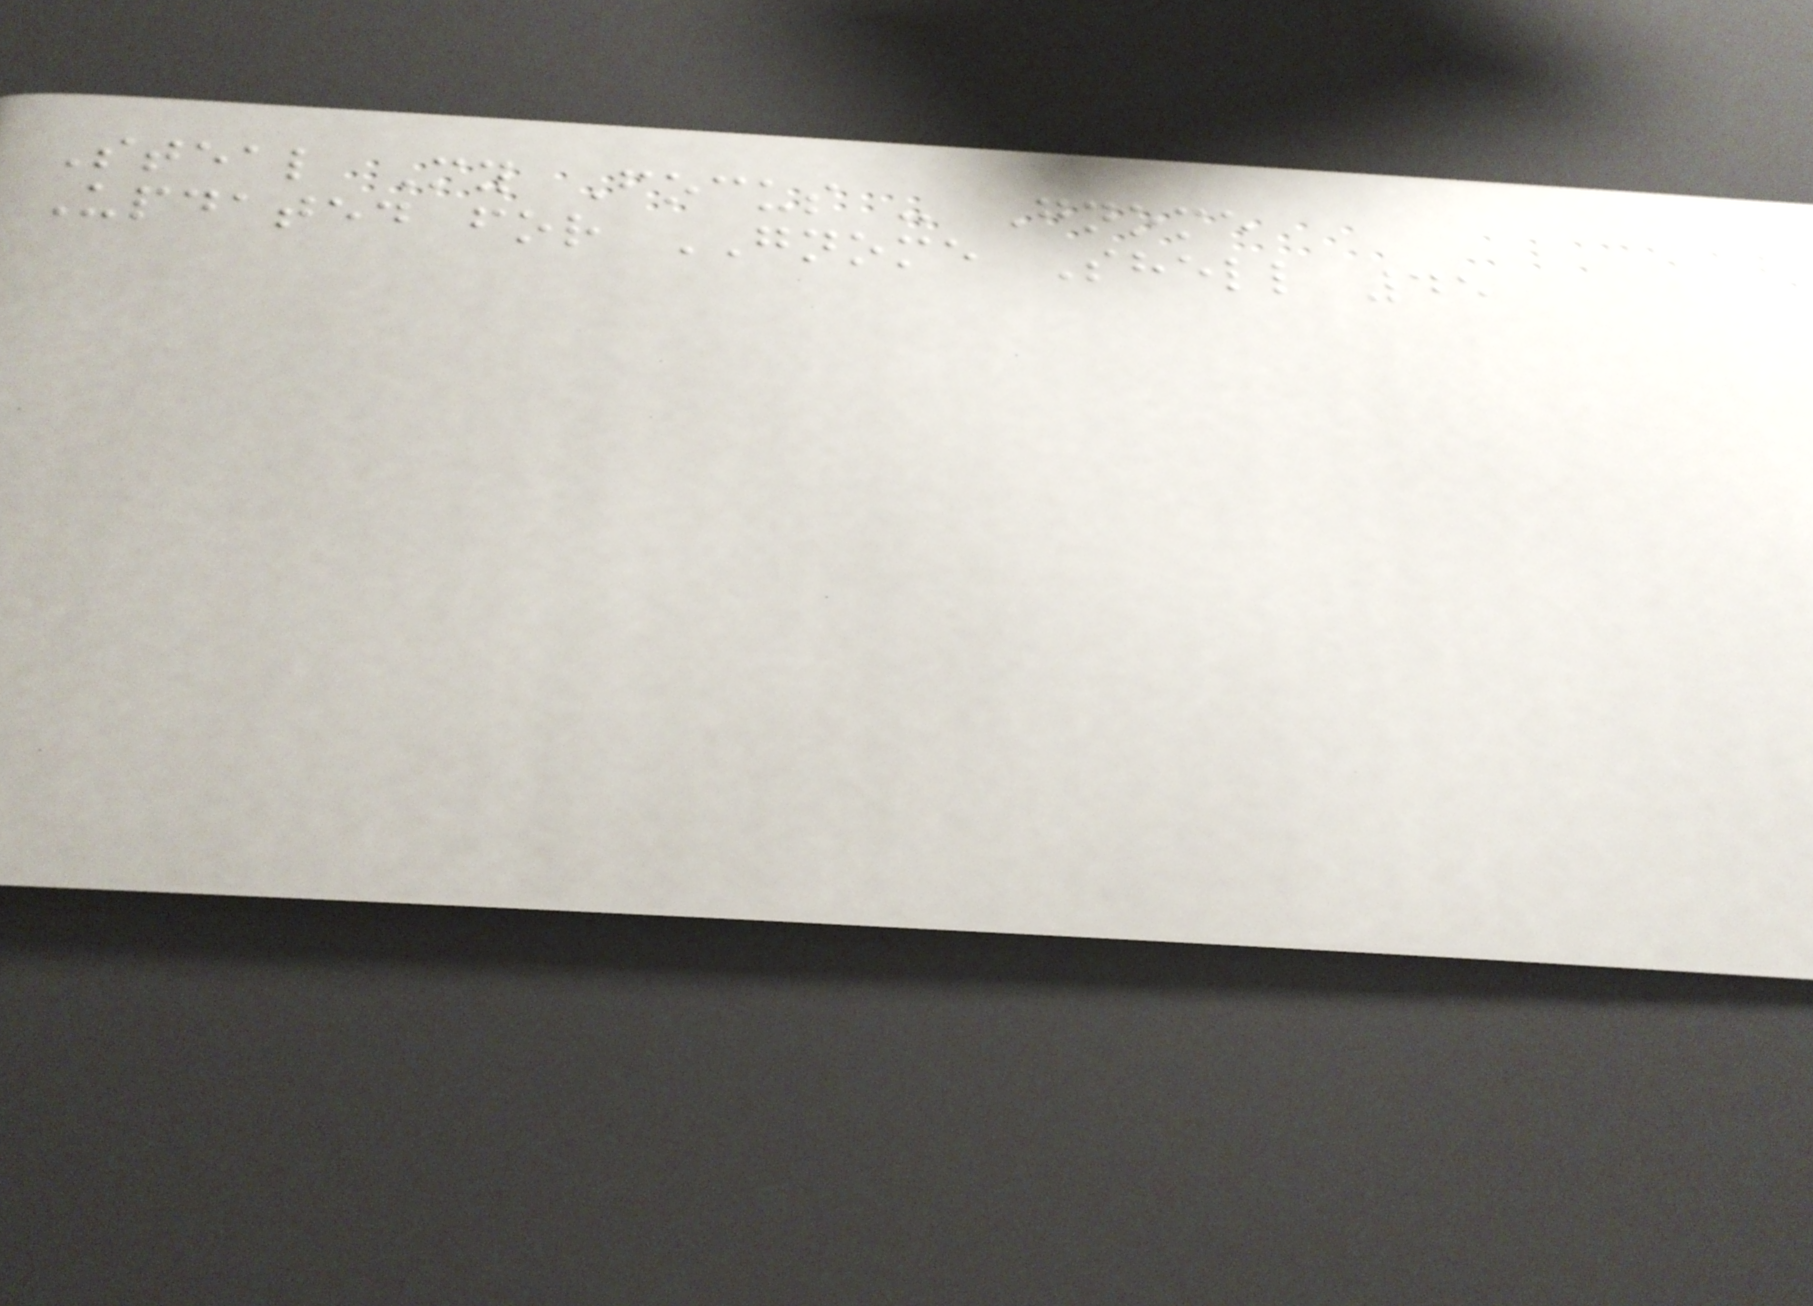Steal My Focus - Gnome
Updated for GNOME Shell 45
